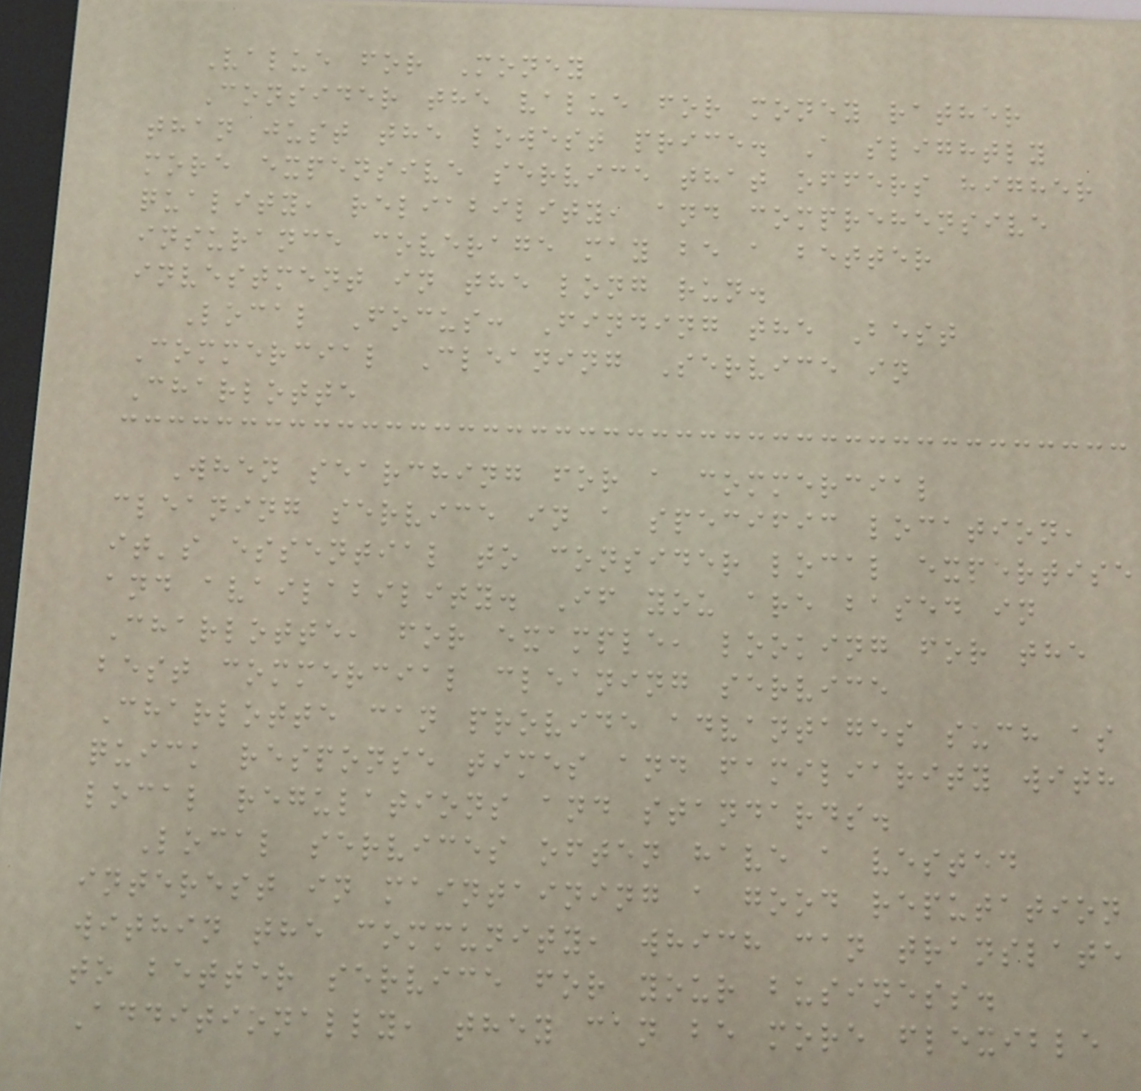Value for Money
Consider the value for money rather
than just the lowest price. A slightly
more expensive service that offers higher
quality, reliability, and comprehensive
insurance coverage may be a better
investment in the long run.
Local Focus: Finding the Best
Commercial Cleaning Service in
Charlotte
When searching for a commercial
cleaning service in a specific location,
it's essential to consider local expertise
and availability. If you are based in
Charlotte, for example, looking for the
best commercial cleaning service
Charlotte can provide advantages such as
quick response times and familiarity with
local regulations and standards.
Local services often have a vested
interest in maintaining a good reputation
within the community, which can translate
to better service for your business.
Additionally, they can be more flexible
